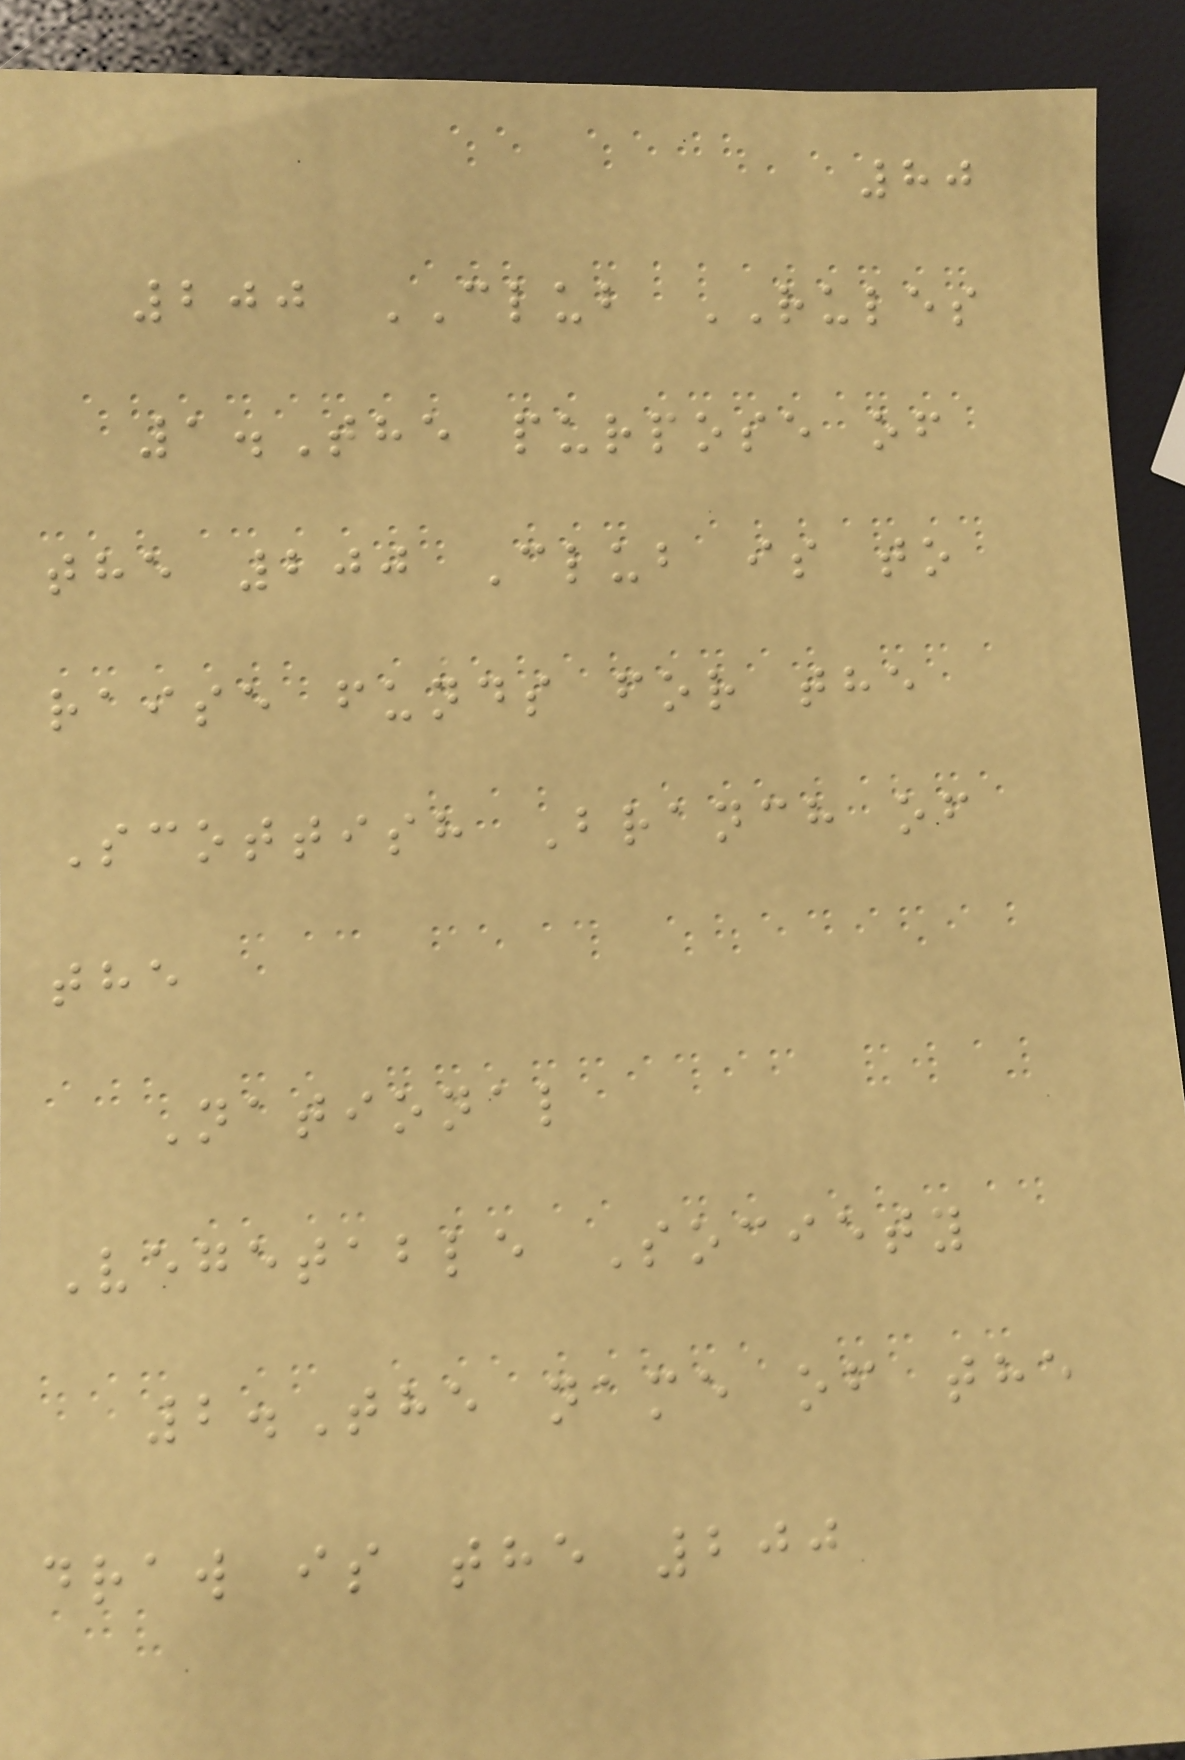80
200 CLUB RULES
1.The purpose of
the 200 Club is to
raise funds for the
Scottish Branch of
the
National
Vegetable Society
2.The name of the
draw is the 200
